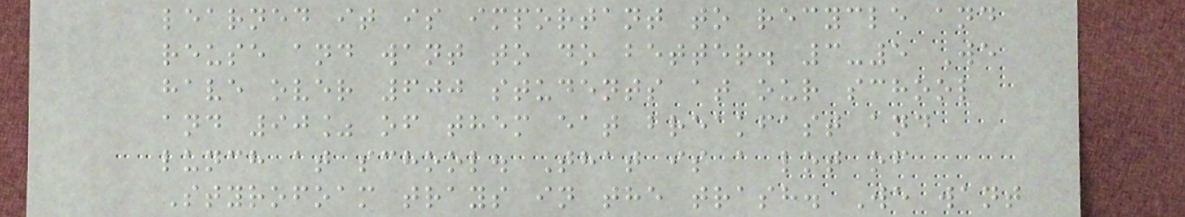learned it is important to recycle and
reuse and want to do better. 3-5 We
have over 600 students at our school
and 90% of them eat breakfast and
lunch at school. That is a lot of
Styrofoam trays in the trash. We want
